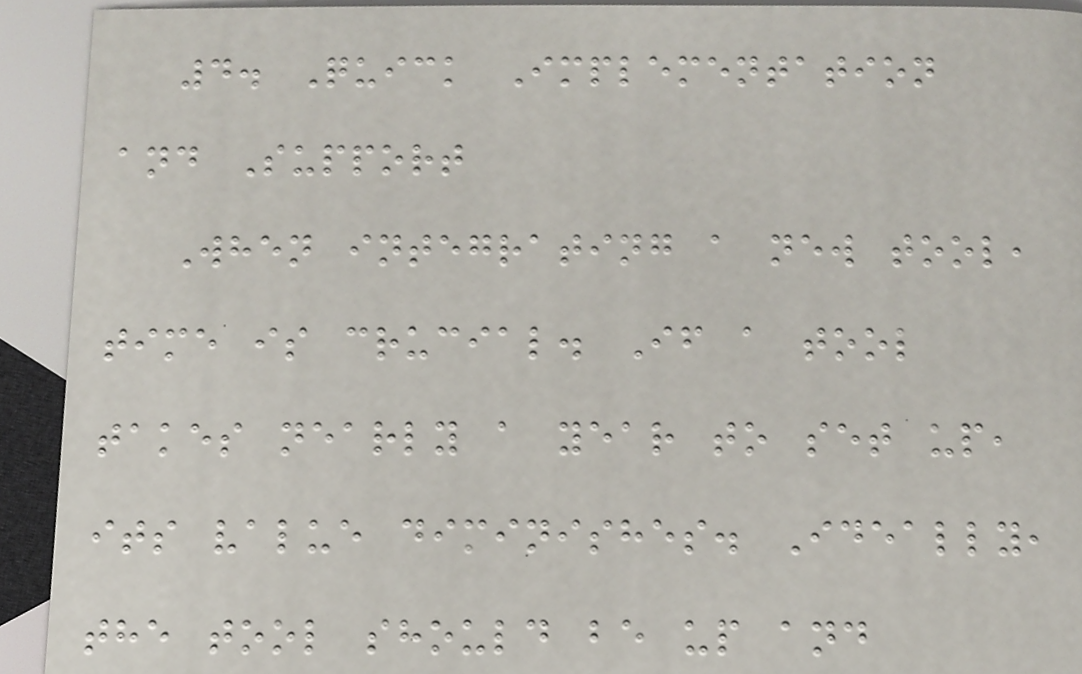4. Quick Implementation
and Support
When integrating a new tool,
time is crucial. If a tool
takes nearly a year to set up,
its value diminishes. Ideally,
the tool should be up and
